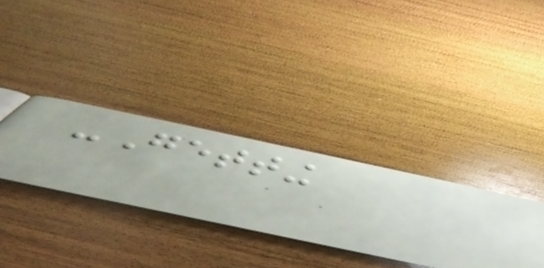-Getting
